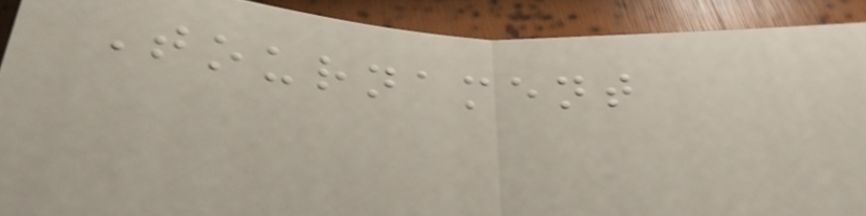Tournament
